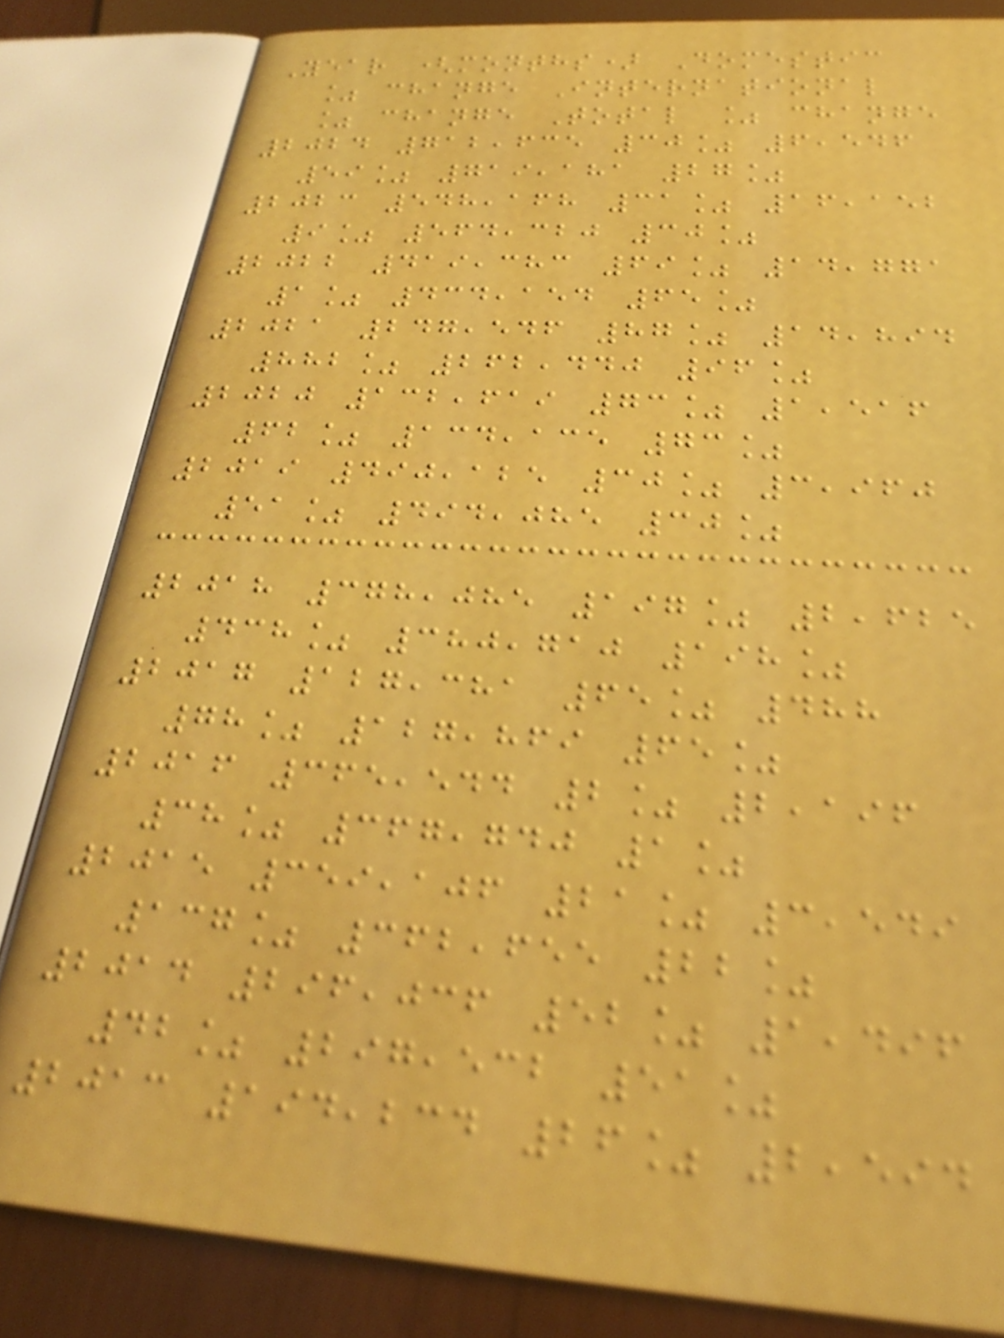Year (months) Domestic
% change International
% change Total % change
2024 712,635 30% 6,546
59% 719,181 27%
2023 548,168 31% 16,152
9% 564,320 30%
2022 419,383 69% 14,771
1% 434,154 65%
2021 247,546 87% 14,894
882% 262,440 96%
2020 132,619 73% 1,516
62% 134,135 73%
2019 490,125 30% 3,960
51% 494,085 30%
2018 378,085 197% 2,625
438% 380,710 198%
2017 127,381 65% 488
78% 127,869 65%
2016 365,544 2% 2,196
38% 367,740 1%
2015 359,106 21% 3,549
137% 362,655 22%
2014 296,036 52% 1,496
42% 297,532 51%
2013 194,234 26% 2,594
